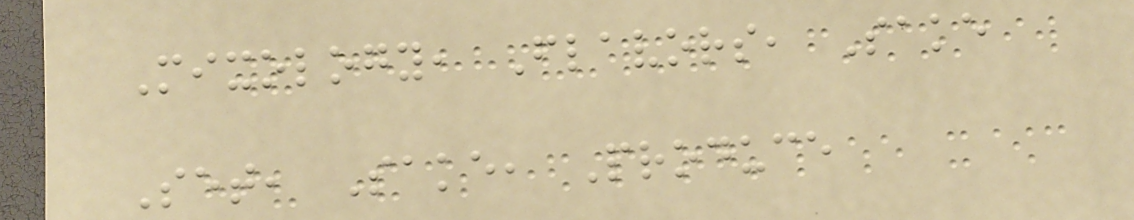Mixology, Flavors, Sake
Set, Sake, Produce
